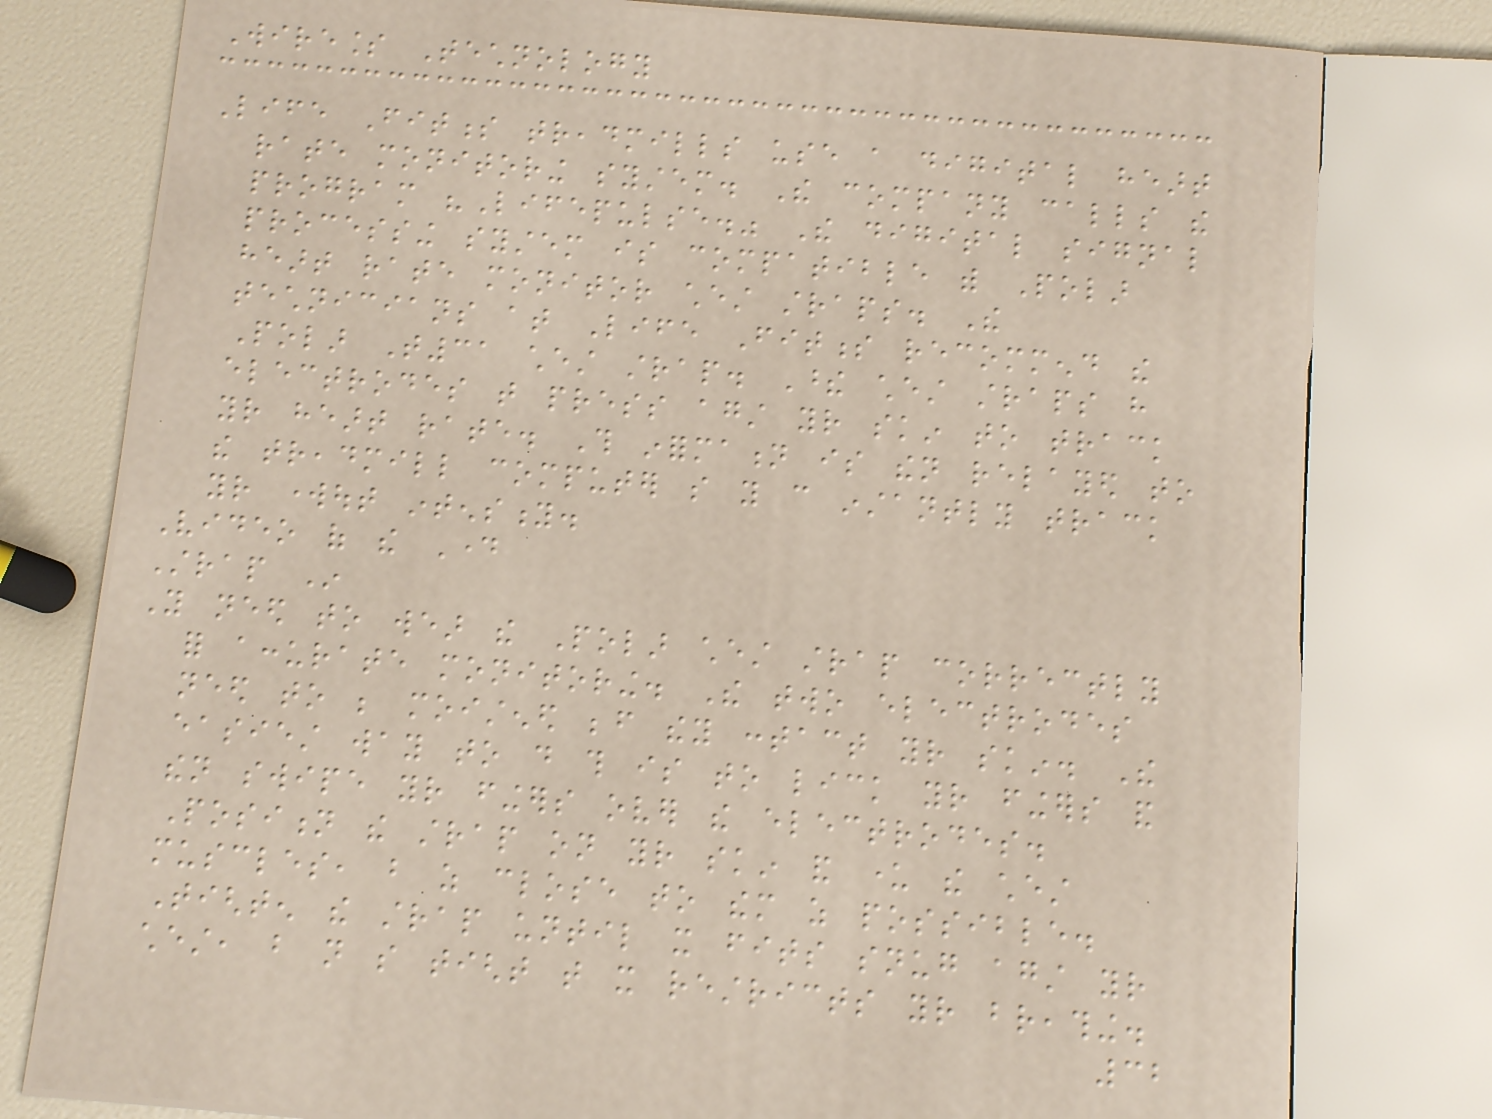Wireless Technology
Life Fitness treadmills use a digital heart
rate monitoring system. The company calls the
program "Lifepulse." The digital signal
processing system is compatible with Polar
heart rate monitor chest straps. The
technicians at Life Fitness recommend the
Polar T31 chest strap. These chest straps have
electrodes that press against your skin to track
your heart rate. This information is then relayed to
the treadmill computer so you can instantly track
your workout intensity.
Video of the Day
Strap In
You need to wear the Polar chest strap correctly
for accurate monitoring. The two electrodes
need to be moistened before they contact your skin. The
easiest way to do this is to lick your fingers and
then swipe your fingers over the electrodes.
Position the strap on your skin and under the chest
muscles, but as close to them as possible.
Tighten the strap until it fits snug against your
chest, but not so tight that it restricts your breathing.
32
